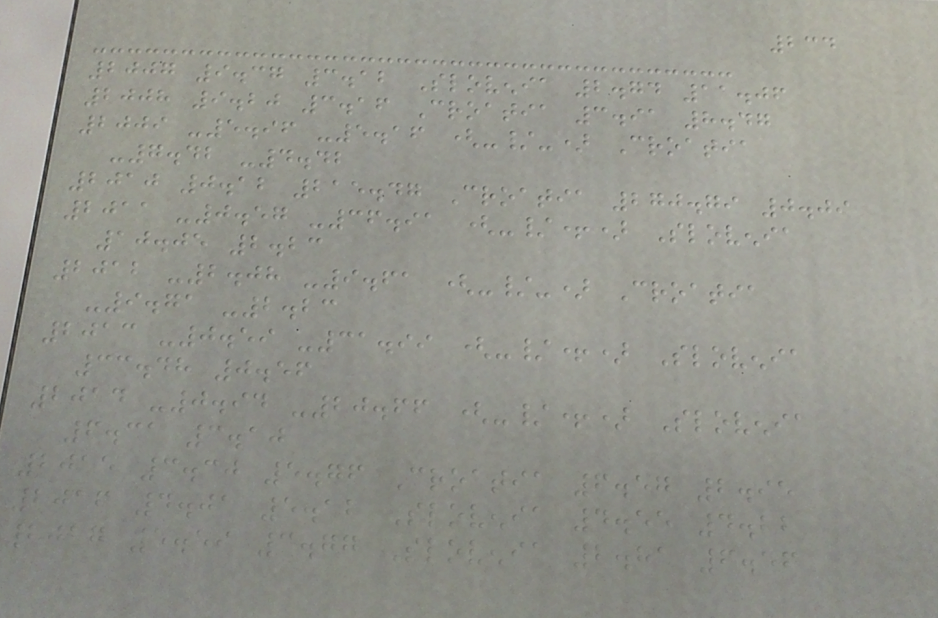234
2007 9.37 3.12 Slovenia 2.74 11.06
2008 9.20 3.16 Croatia 3.91 8.47
2009 -5.96 -5.16 (-/-) Croatia
-7.42 -4.42
2010 0.12 215.47 Croatia 270.79 0.09
2011 -0.57 -36.91 (-/+) Slovenia
10.05 2.23
2012 -2.08 -9.61 (-/-) Croatia
-9.71 -2.23
2013 -0.59 -31.99 (-/+) Slovenia
33.48 0.56
2014 -0.94 -20.66 (-/+) Slovenia
6.31 3.10
2015 3.30 5.76 Croatia 6.57 2.95
2016 4.01 5.12 Slovenia 4.55 4.22
2017 5.59 3.77 Slovenia 2.81 6.56
